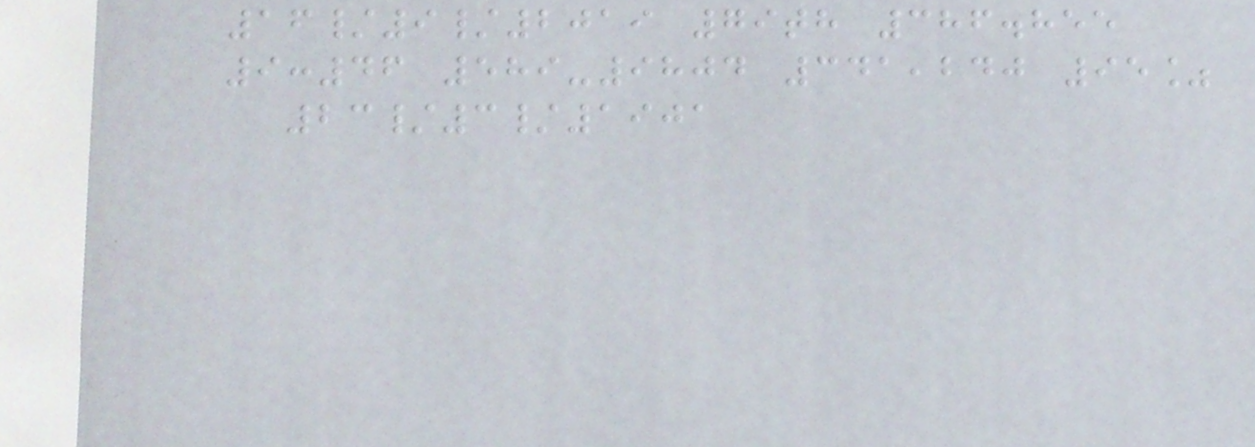16/9/2019 79th 386.855
9:46 589-9804 341,240 95%
23/3/1901
